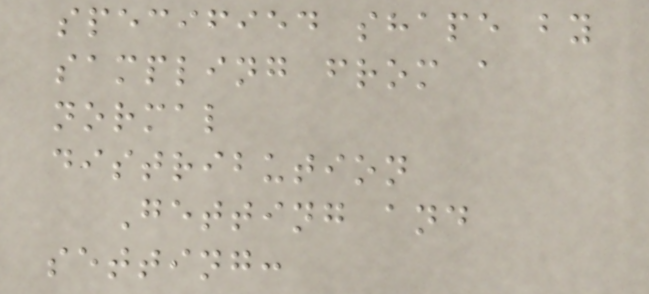specified shape by
sampling from a
normal
distribution
Getting and
setting:
